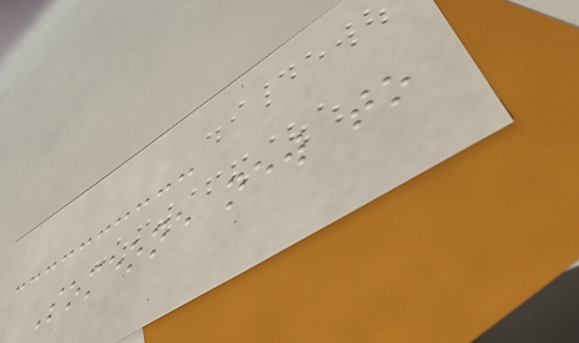Someone new to
